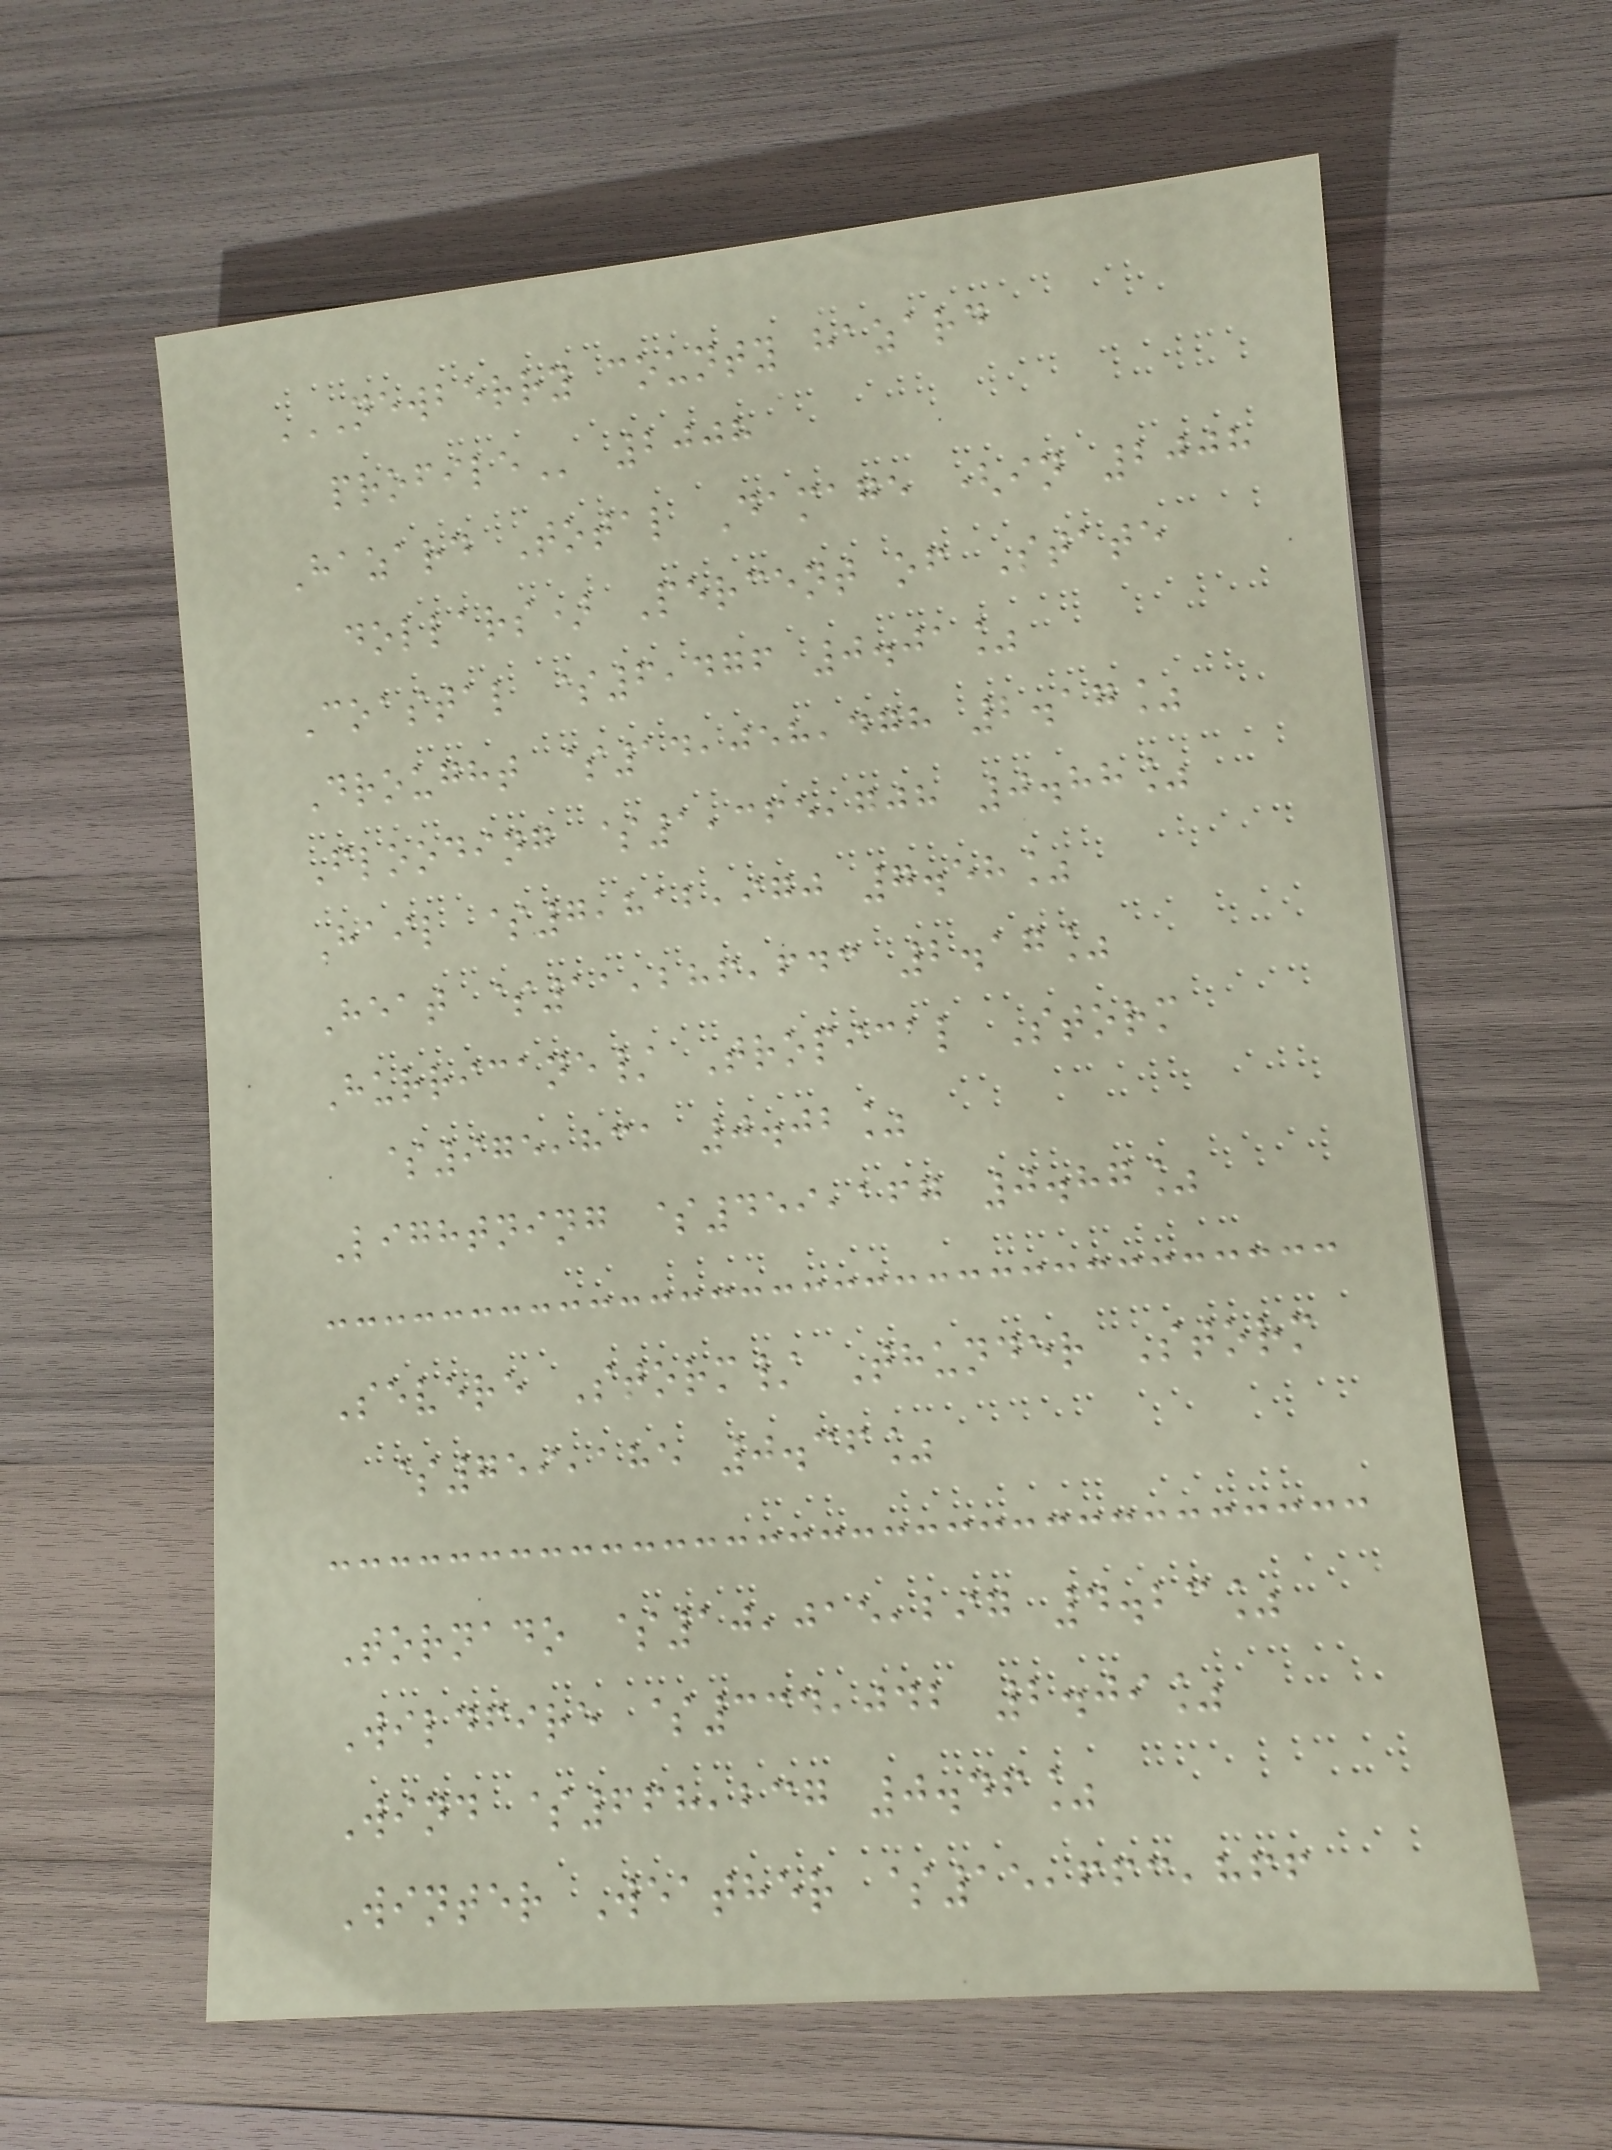NEWBERRY COUNTY HAZARD
PROFILE 2008
Hazard Total Damage (in 2008
dollars) Percent of State
Coastal $6,476 0.01%
Drought $14,058,478 2.17%
Flooding $1,365,708 0.88%
Hail $7,812,970 7.58%
Heat $11,286,643 2.17%
Hurricane/ Tropical Storm
$975,831 0.02%
Lightning $459,167 0.87%
Severe Storm/ Thunder Storm
$759,185 0.36%
Tornado $10,015,297 4.23%
Wildfire $334,042 2.09%
Wind $668,237 0.46%
Winter Weather $15,663,866
